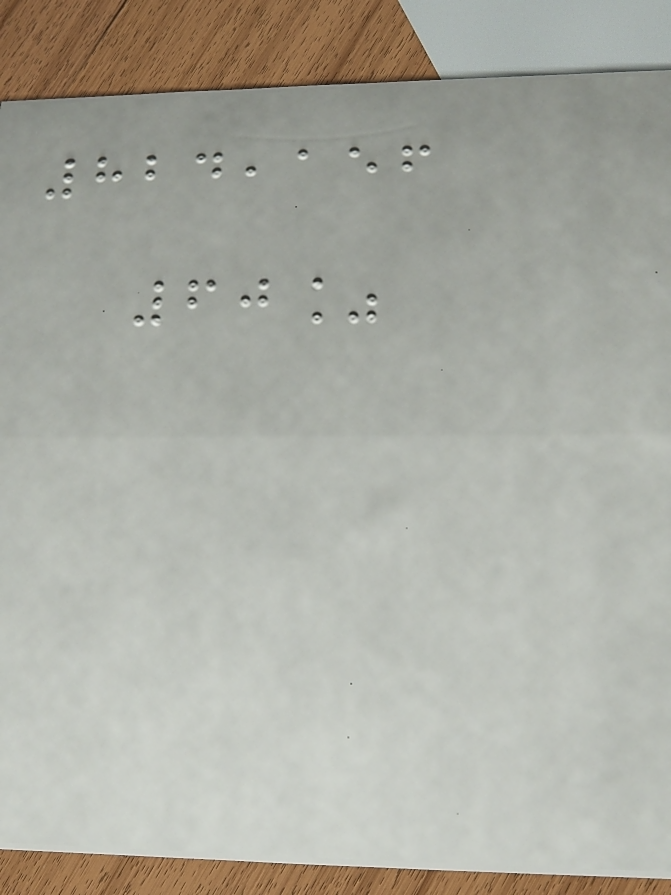824,156
60%
